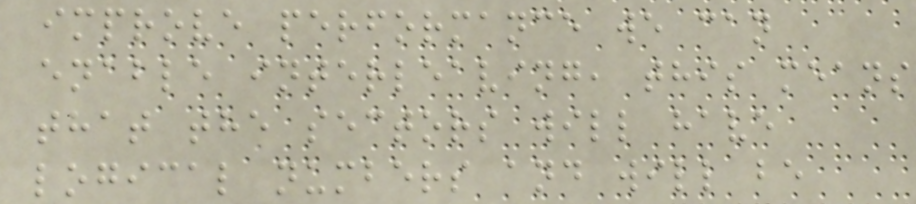improve performance we can
enable interleaving, this means
that the sectors will have
logical numbers and will be
